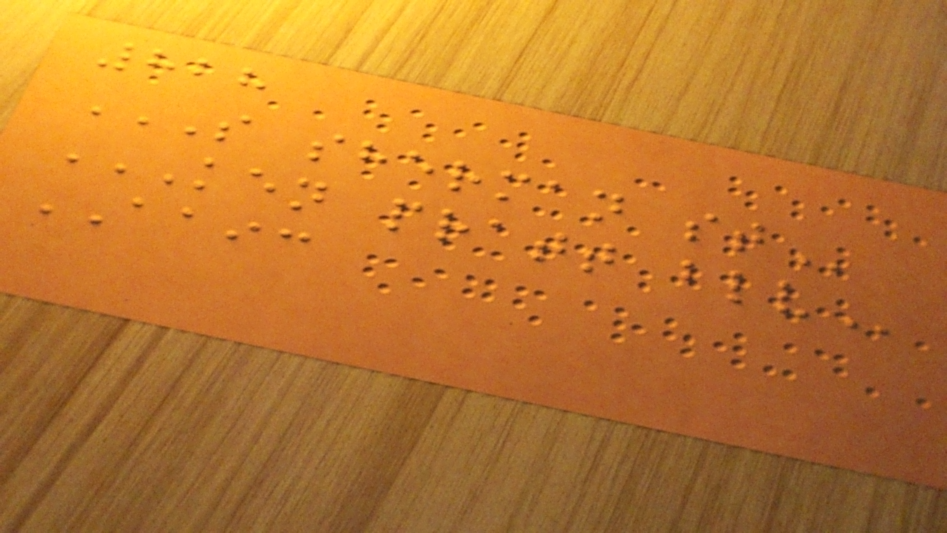828
S SHERMAN ST
KEN PRATT BLV
AAIC
